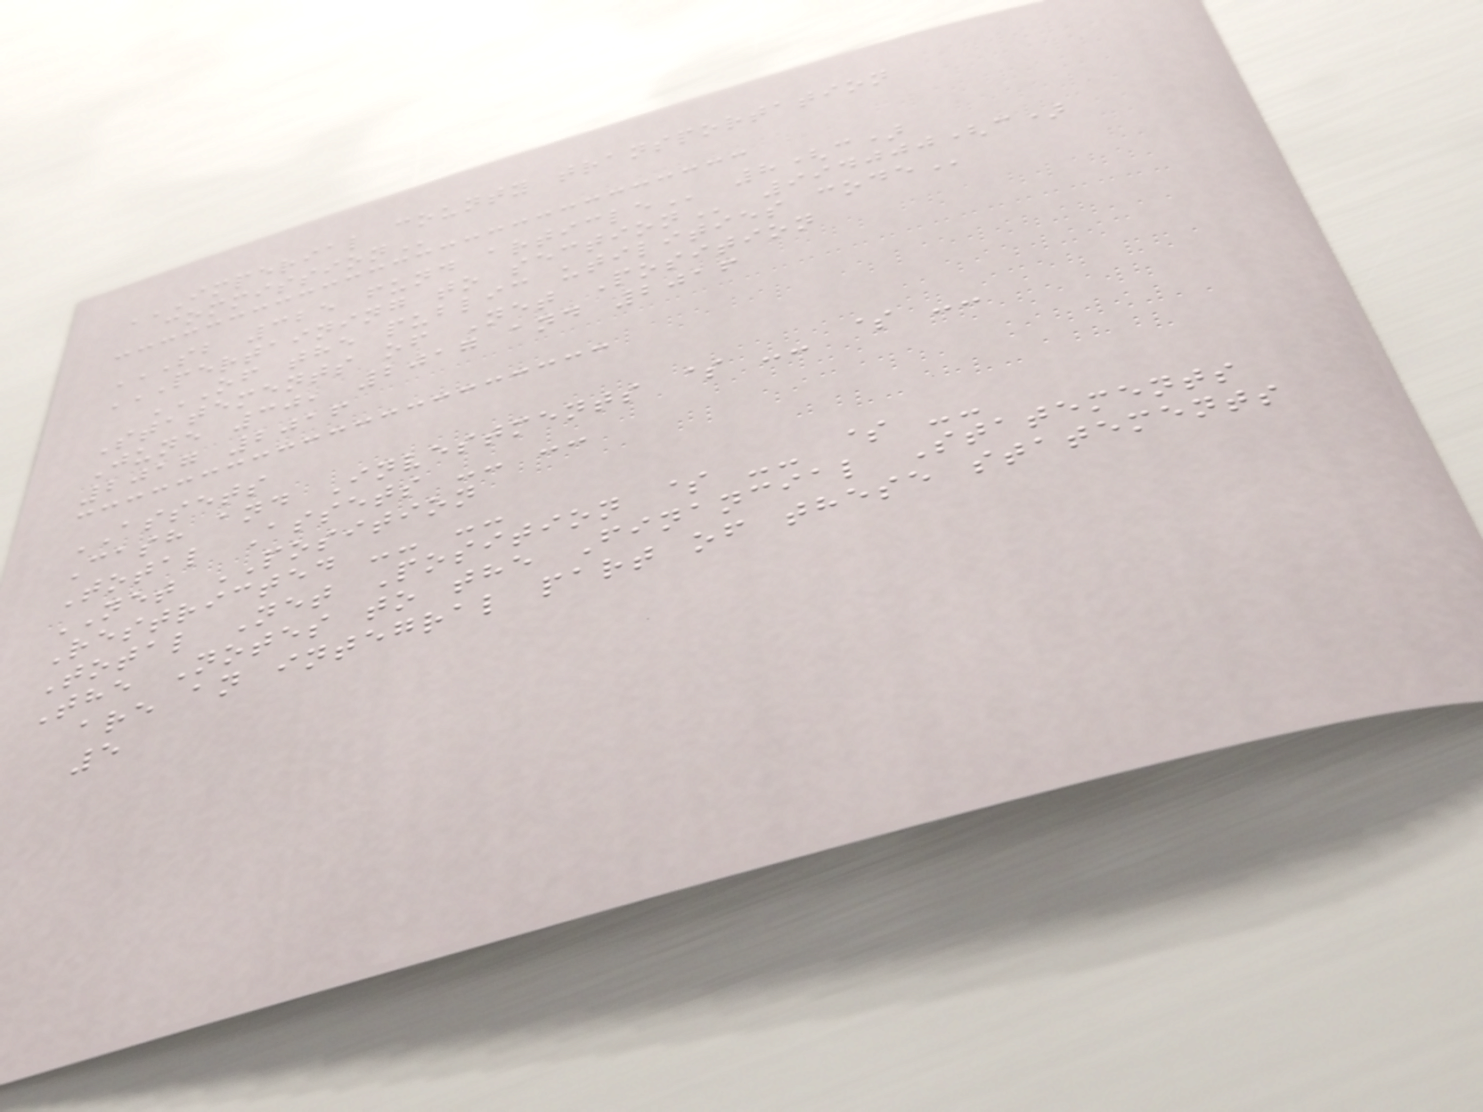IMPERIAL COUNTY TRANSPORTATION
COMMISSION
SB 325 FUND ARTICLE 8(c)
PERTAINING TO SECTION 994000(c)
OF THE PUBLIC UTILITIES CODE
Statements of Net Position
June 30, 2017 and 2016
2017 2016
ASSETS
Cash and Investments $ -- $ --
Total Assets -- --
NET POSITION
Restricted -- --
Total Net Position $ -- $ --
The Notes to the Financial Statements
are an integral part of these statements
5
